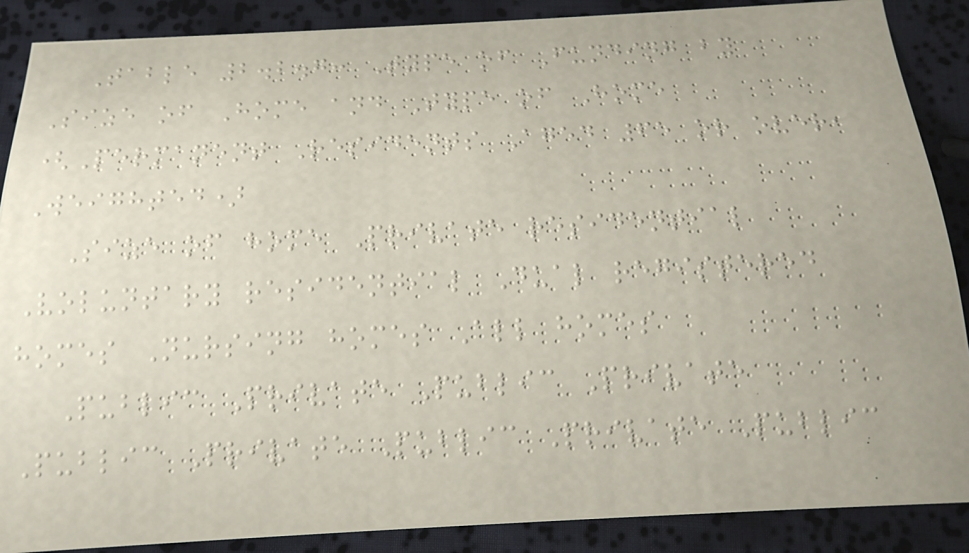Table 2.2.7: Type of Funding by
Size of Home and Type of Home
(Permanent Residents Aged 65 or over,
Weighted)
Size of home Private residential
Voluntary residential Dual registered
homes Nursing homes All homes
Public Private Public Private
Public Private Public Private Public
